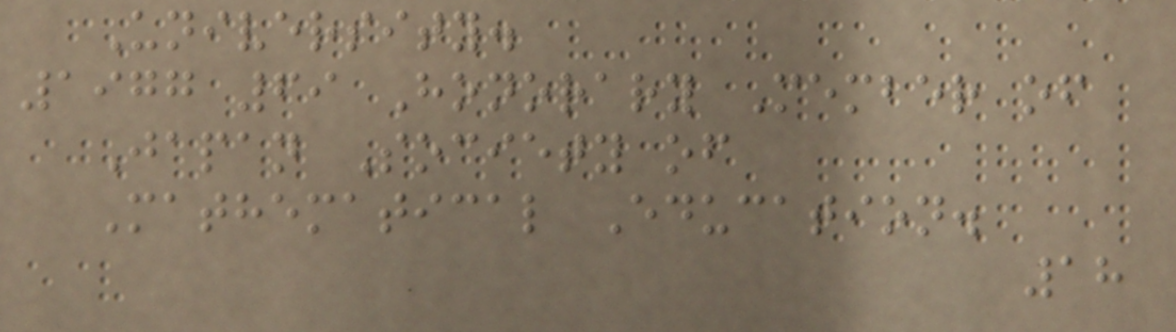University.
1977 69 Honorary Member of
Japan Society of
Mathematical Education.
18
